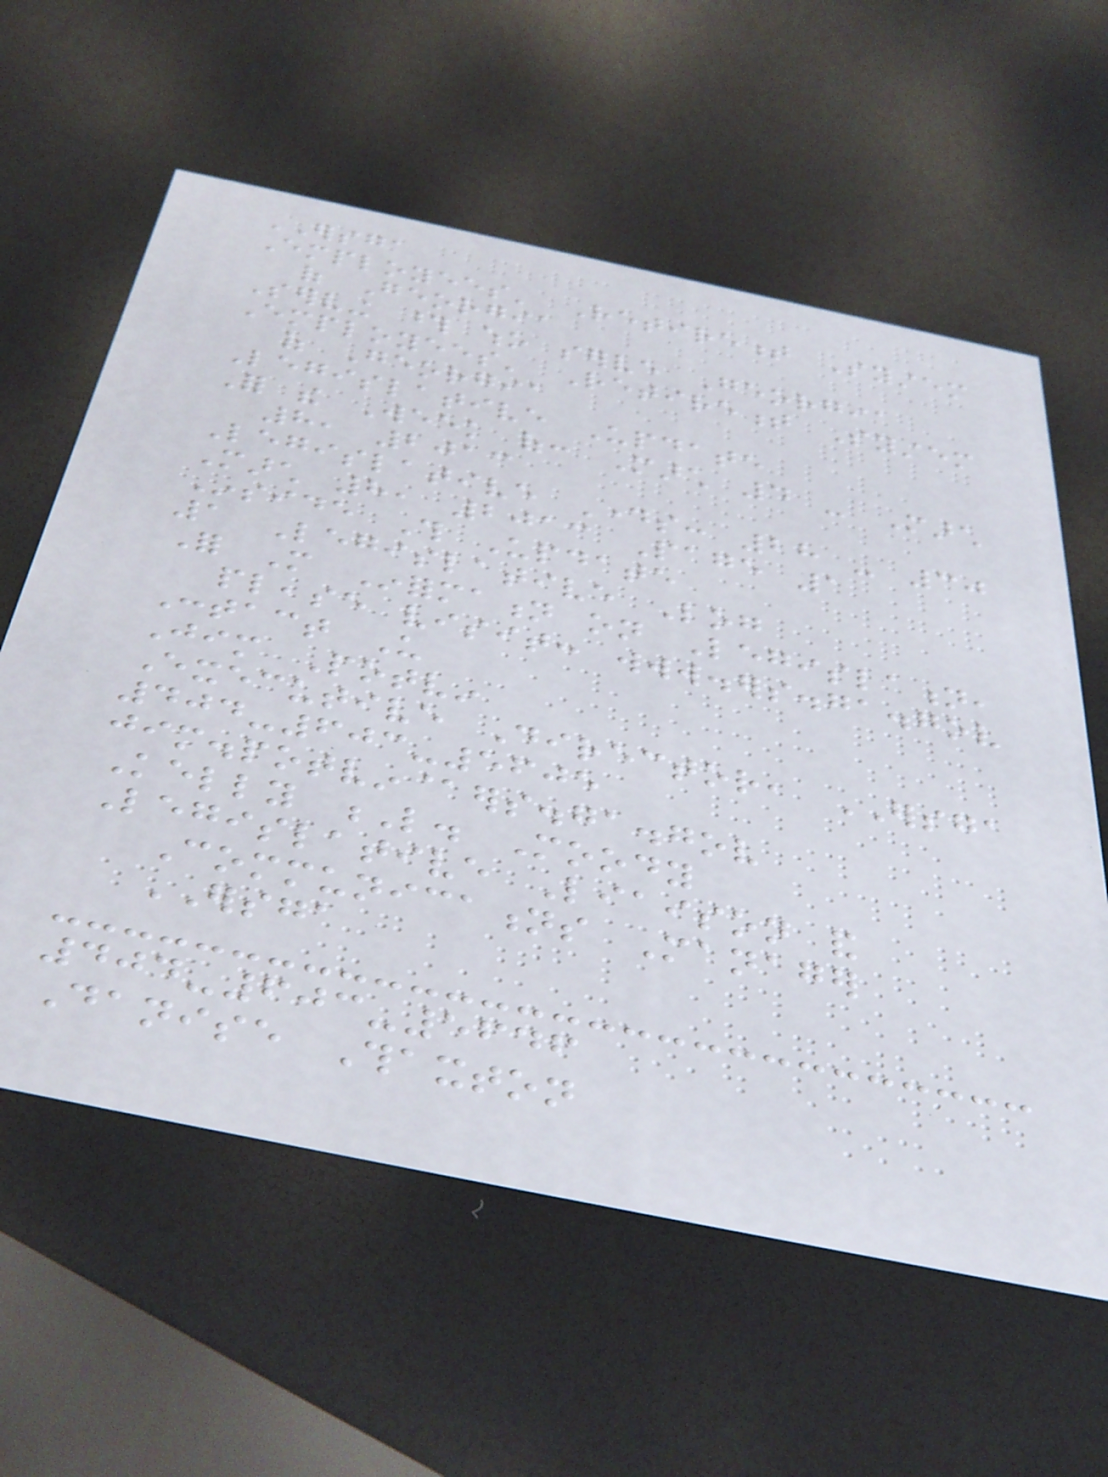ERSGA
Employees' Retirement System
of Georgia
Serving those who serve Georgia
Employees' Retirement System
of Georgia
Legislative Update
For the Week of: March 4 - March
8, 2013
Legislative Days: 28 - 30
March 8, 2013 Page 1
Inside This Update
1 Legislative Log
For More Information on Legislation,
please visit: www.ers.ga.gov
Contact Us
Jim Potvin
Executive Director, ERSGA
404-603-5605
jim.potvin@ers.ga.gov
Kelly L. Moody
Legislative Liaison and
Communications Manager
ERSGA
404-603-5646
Danise Thaxton
